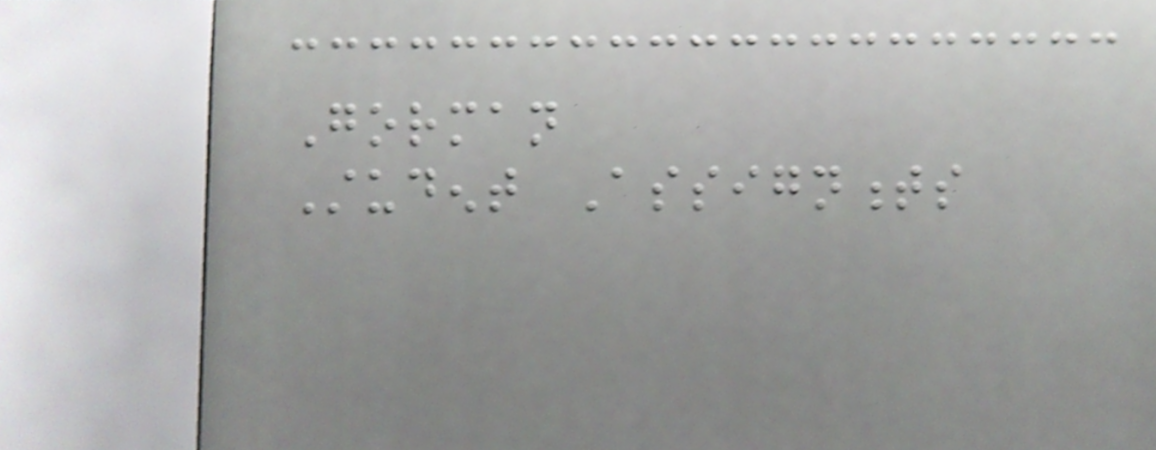Gorman
Student Assignments
